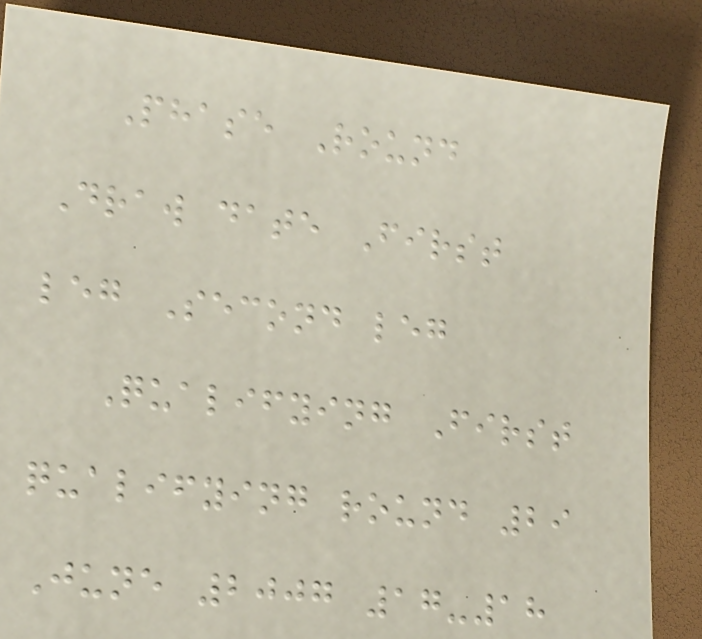Phase Round
Draw date First
leg Second leg
Qualifying First
qualifying round 29
June 2007 17-18
